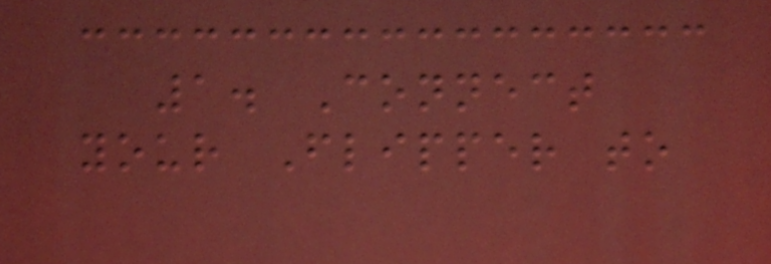1. Connect
your Flipper to
